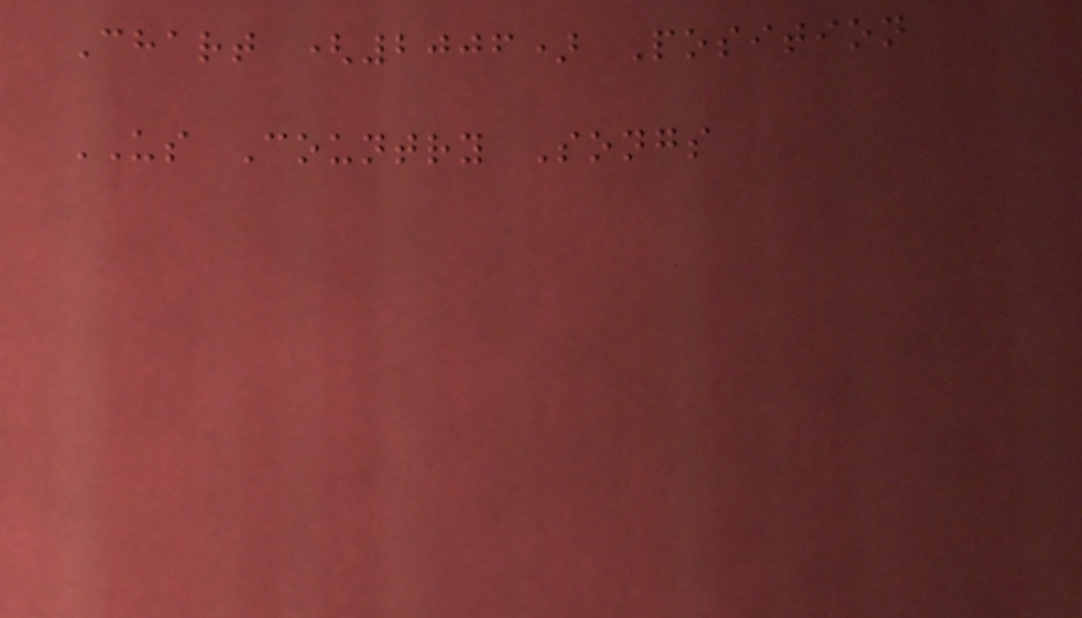Chart (2006) Position
US Country Songs
